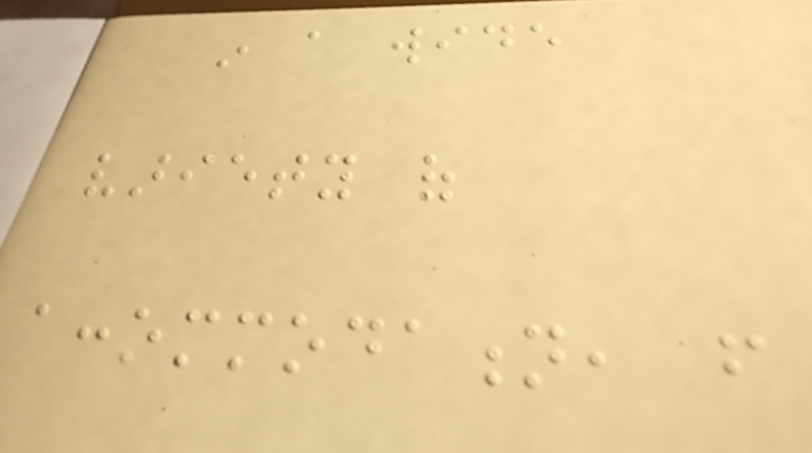in a wide
variety of
accommodation, from
